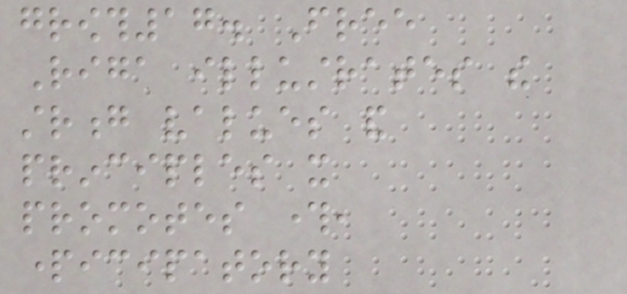growth17. Free
Riga illustrates the
strong values and
principles it
promotes through,
participatory
